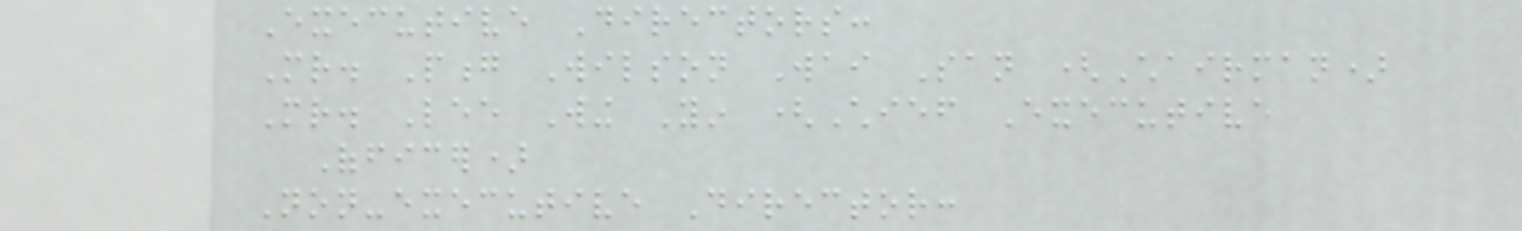Executive Directors:
Mr. Pong Wilson Wai San (Chairman)
Mr. Lee Wing Yin (Chief Executive
Officer)
Non-executive Director:
